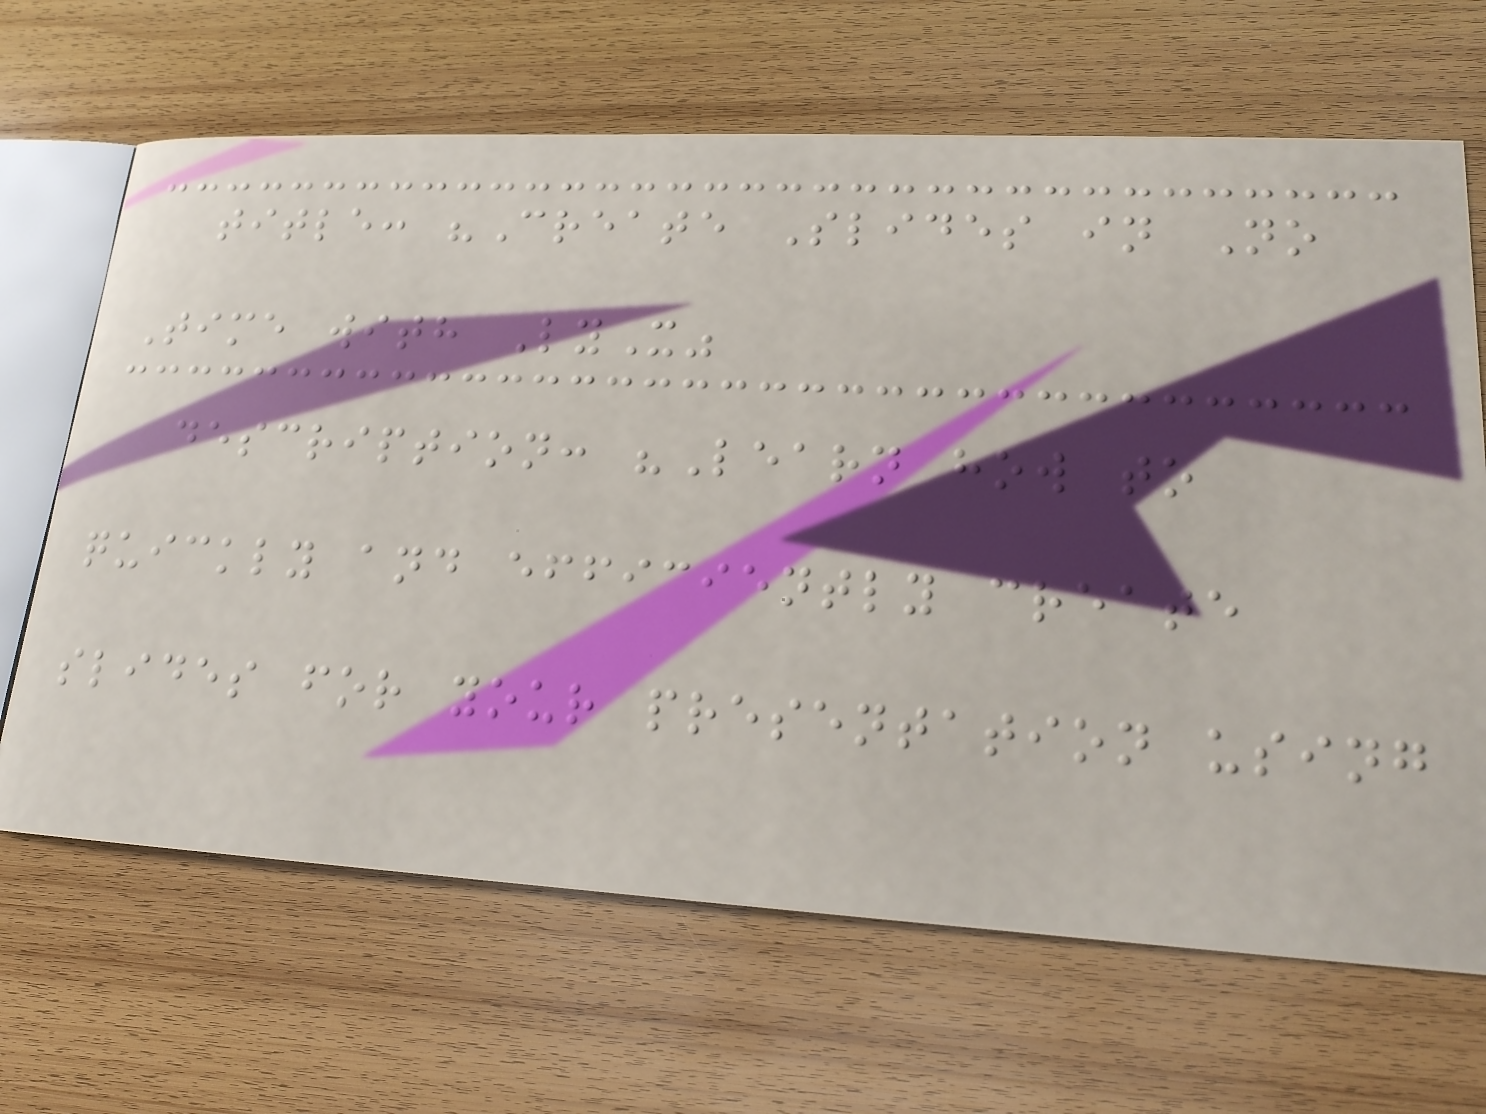title: "Create Slides in No
Time with LyX"
description: "Learn how to
quickly and efficiently create
slides for your presentation using
